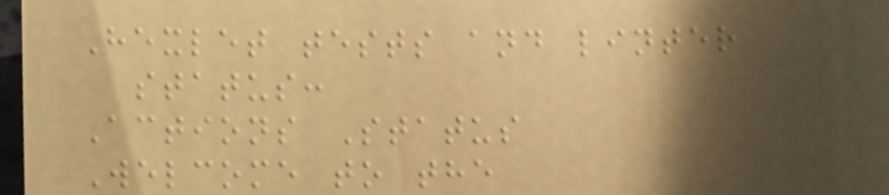Hexlet tests and linter
status:
Actions Status
Welcome to the
